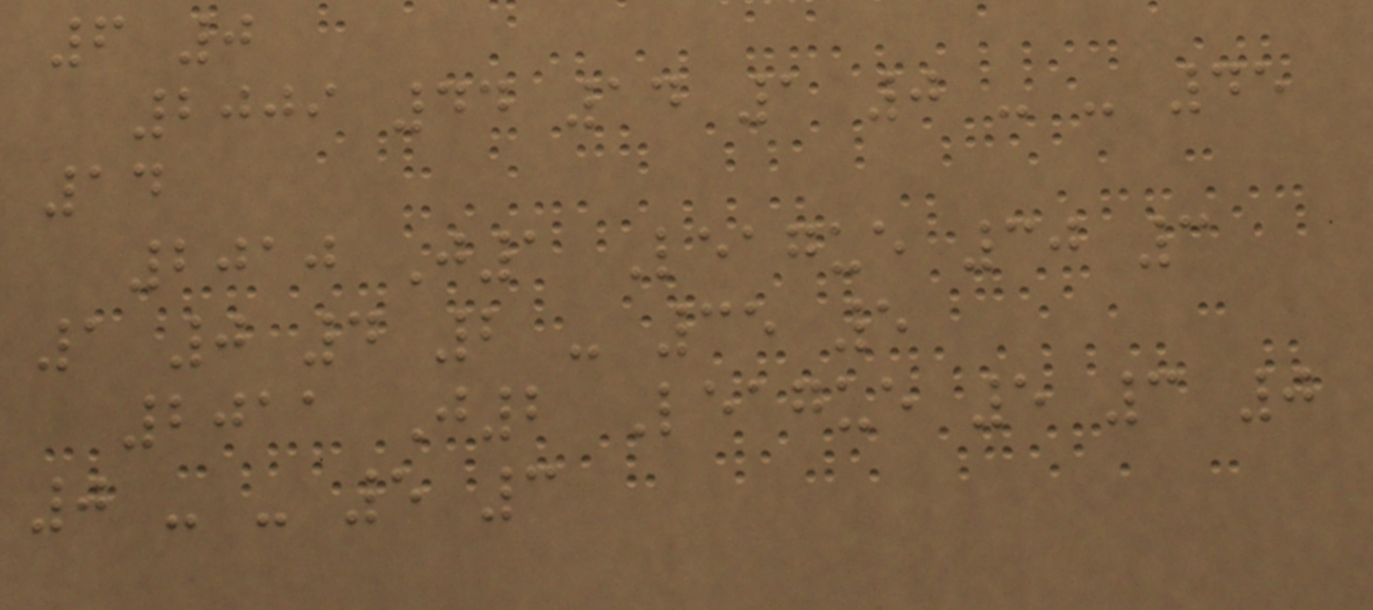6 0
2009 44 14 1 0 - - 45
14
2010 J1 League 30 3
1 0 4 2 - 35 5
2011 J2 League 5 3 0
0 - - 5 3
